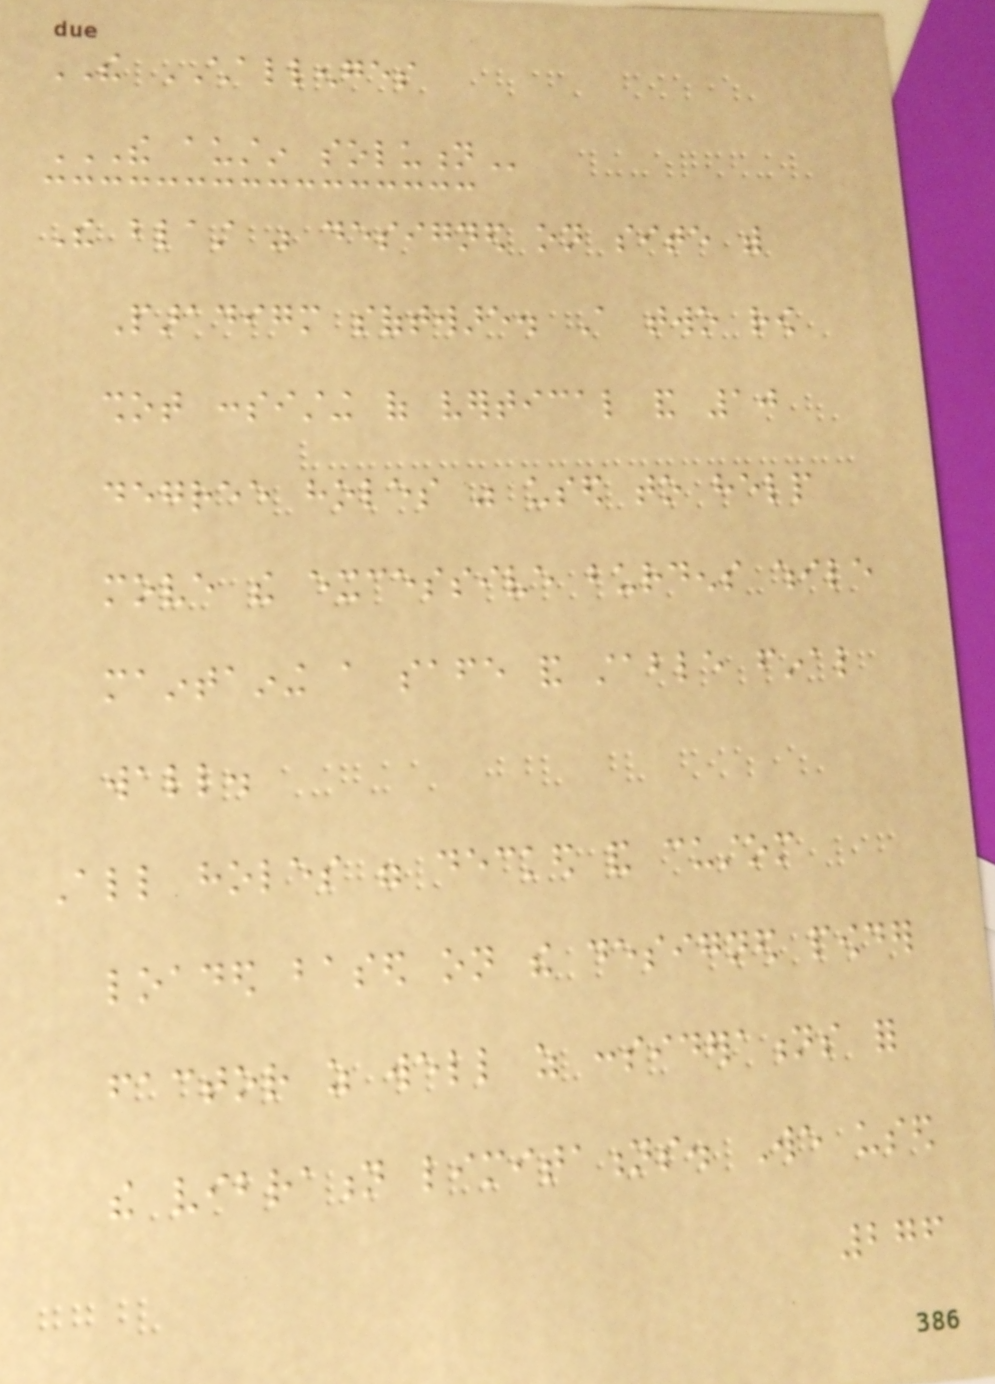THE CHALLENGES
THE AUSTIN SOLUTION
The blast was designed on site with
Paradigm software. A two row
shot consisting of vertical and 10
degree holes was used to help
move the excessive burdens while
maintaining a safe and stable final
wall.
All holes were decked and custom
loaded based on the designed powder
factor as well as considerations for
the vibration limitations. We used
276
